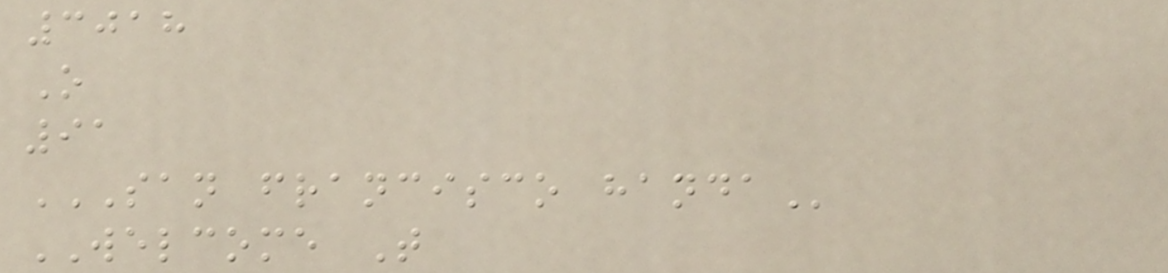3018
O
91
SAN FRANCISCO HANDA
WELCOME T
